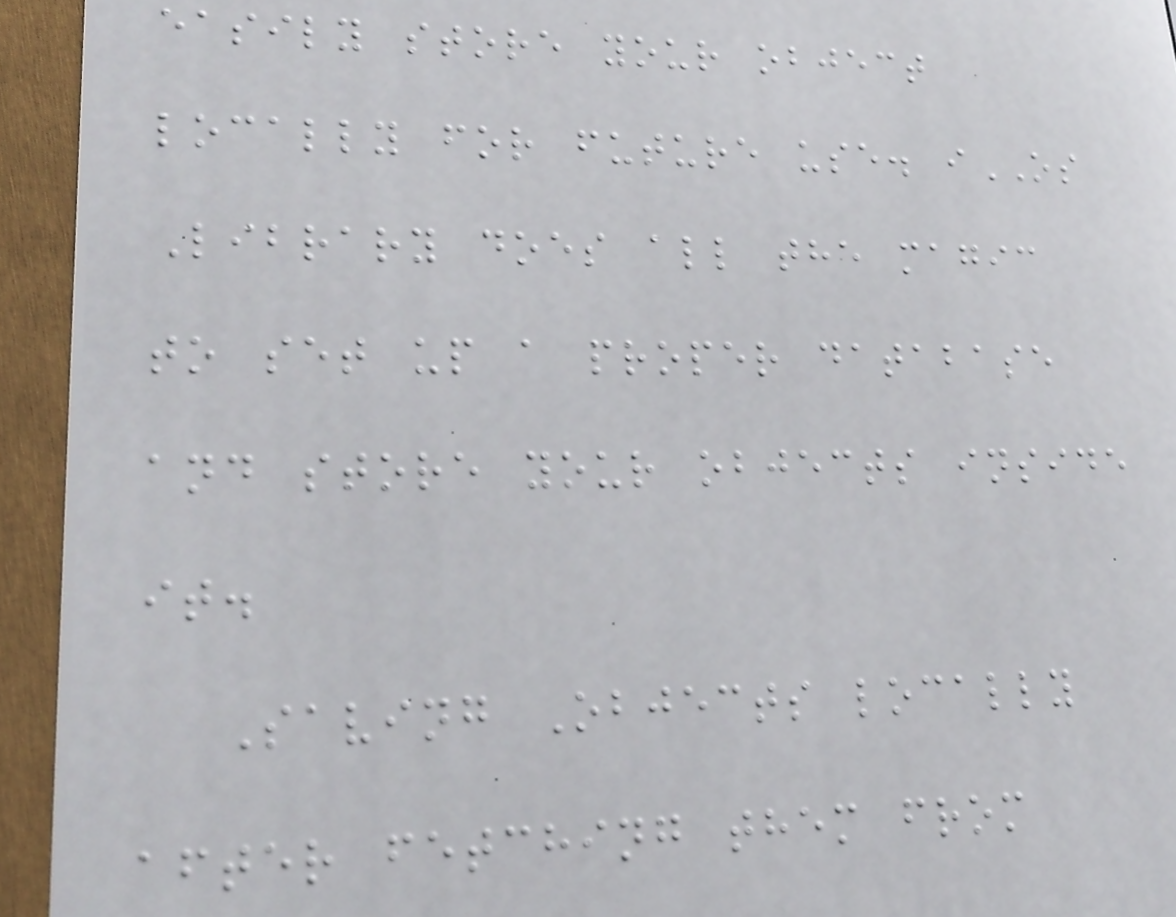easily store your object
locally for future use. iOS
Library does all the magic
to set up a proper database
and store your objects inside
it.
Saving Objects locally
after fetching them from
